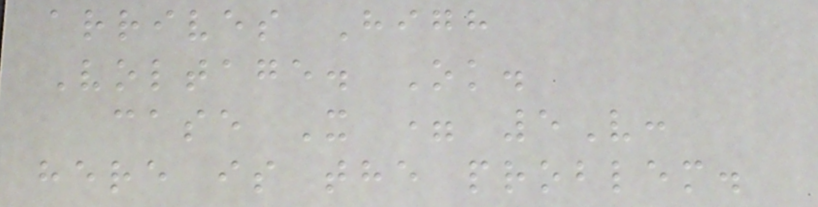arrives High
Voltage. Ok.
case X = 5V:
here is the problem.
